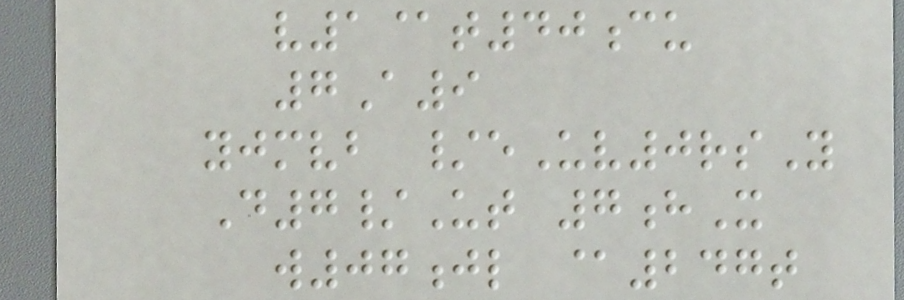v1@t40cu
7A9
yjmvb /eUv0rsY
D7/Ut 7hX
w07jl @247t
